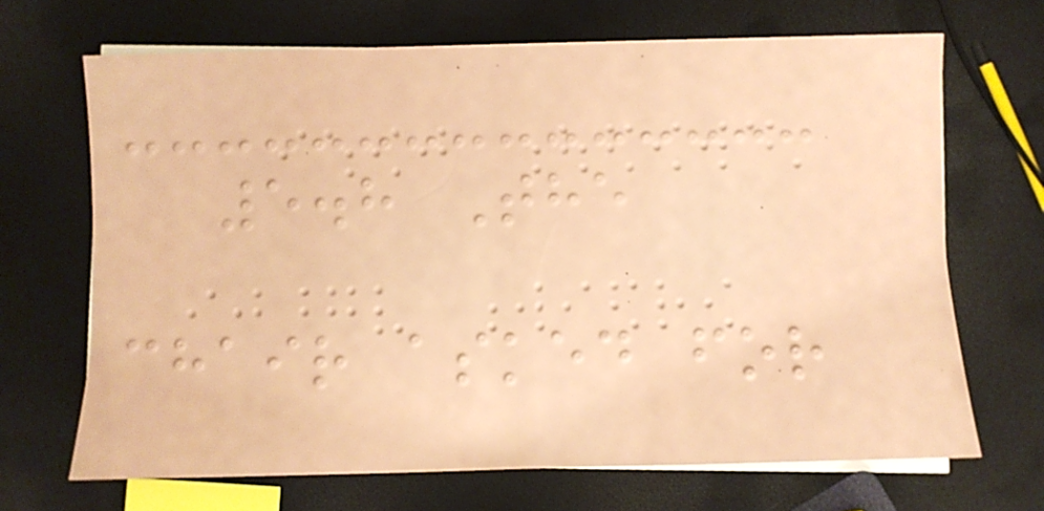5.8 The
chair asked for
